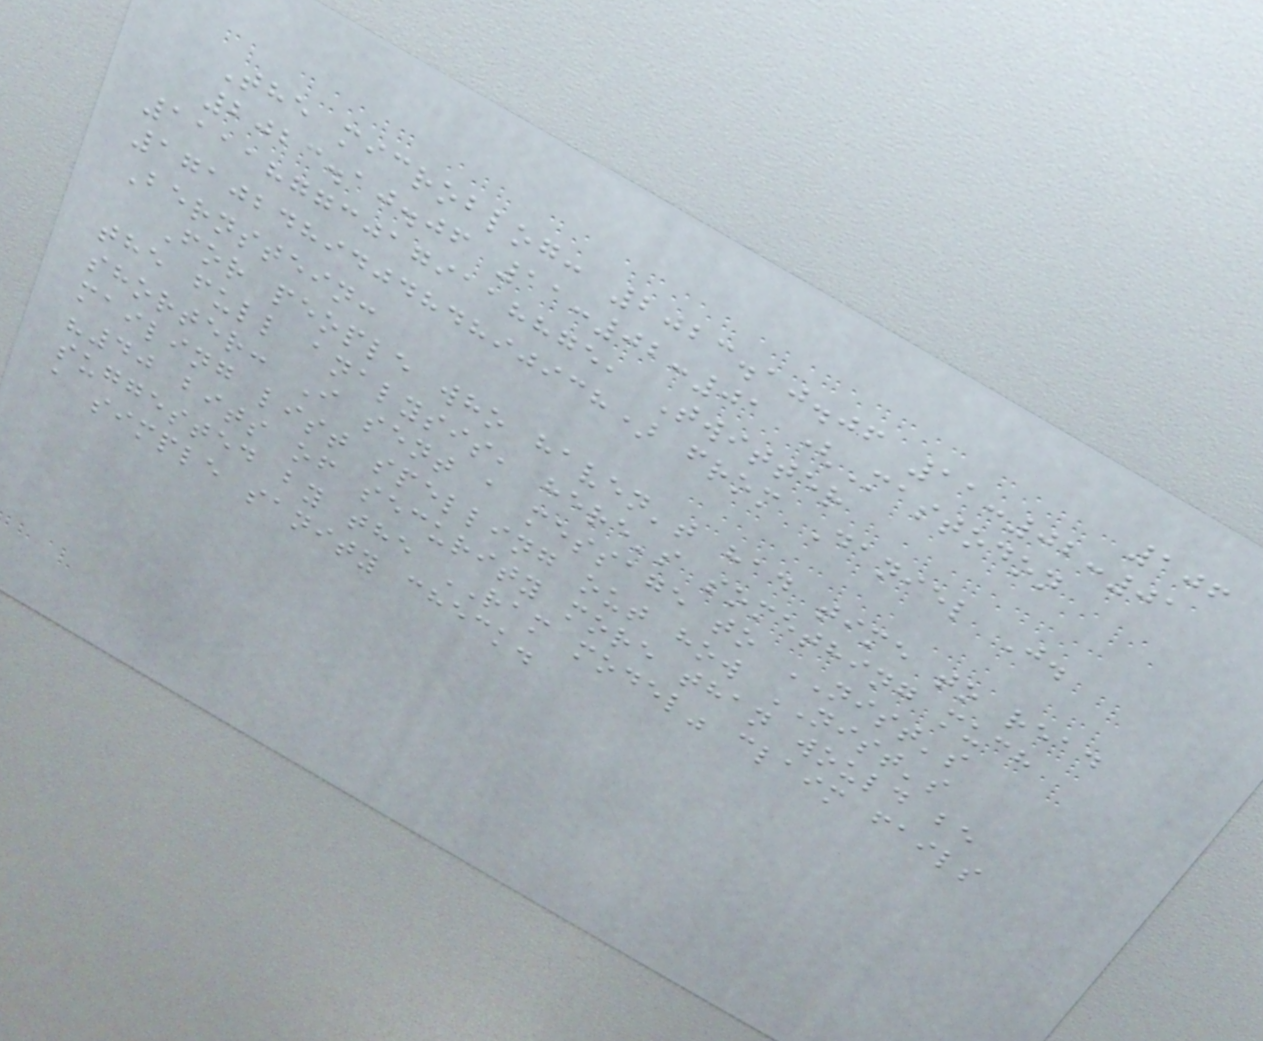106
The microblog: 2023.10.06 11:02:01
2023.10.06 11:02:01 (Mastodon
111187730179118875, Twitter
1710248940484890938) from Daniel J.
Bernstein:
For people who haven't had time to read
the full analysis, here's something much
shorter: I sent a message to NIST's
mailing list spelling out how NIST's
"40 bits of security more than would be
suggested by the RAM model" claim fails
a simple sanity check.
